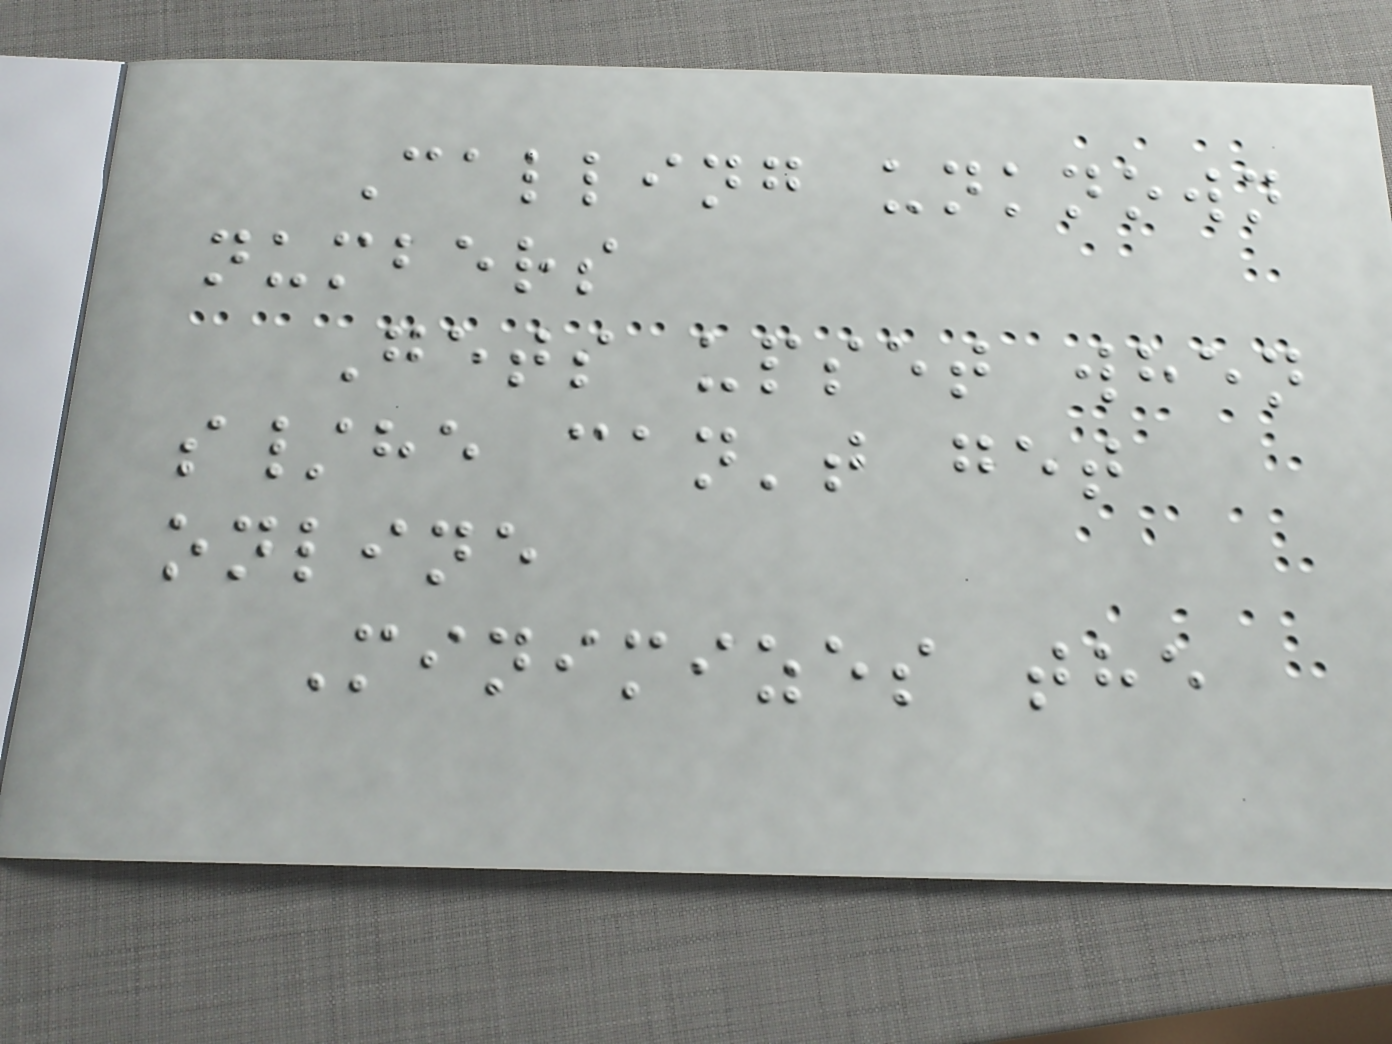Calling unknown
numbers
Gets upset when
s/he can't get
online
Minimizes the
